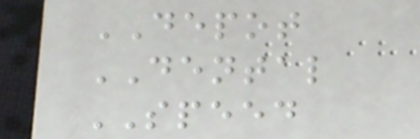DEPOT
DENTAL
SPEED
